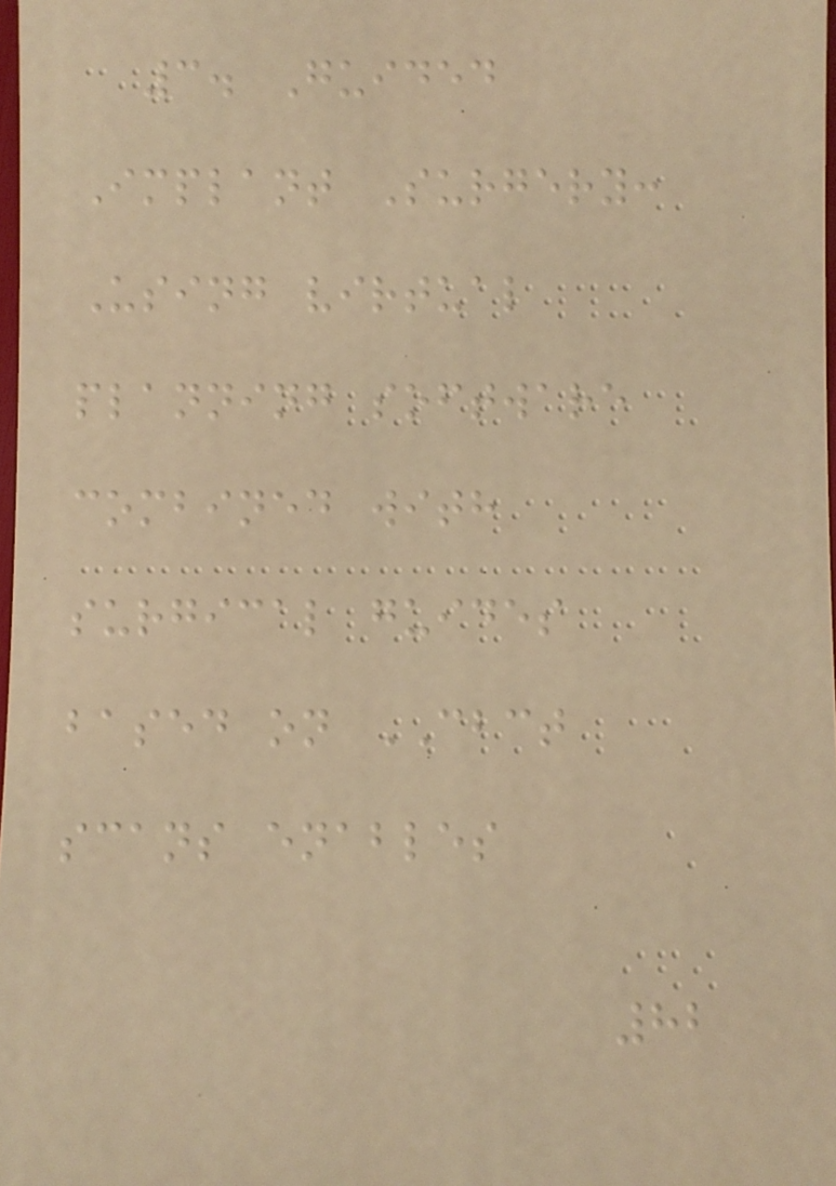3. Guided
Implant Surgery:
Using virtual
planning software
combined with
surgical guides
based on CBCT
scans enables
82
